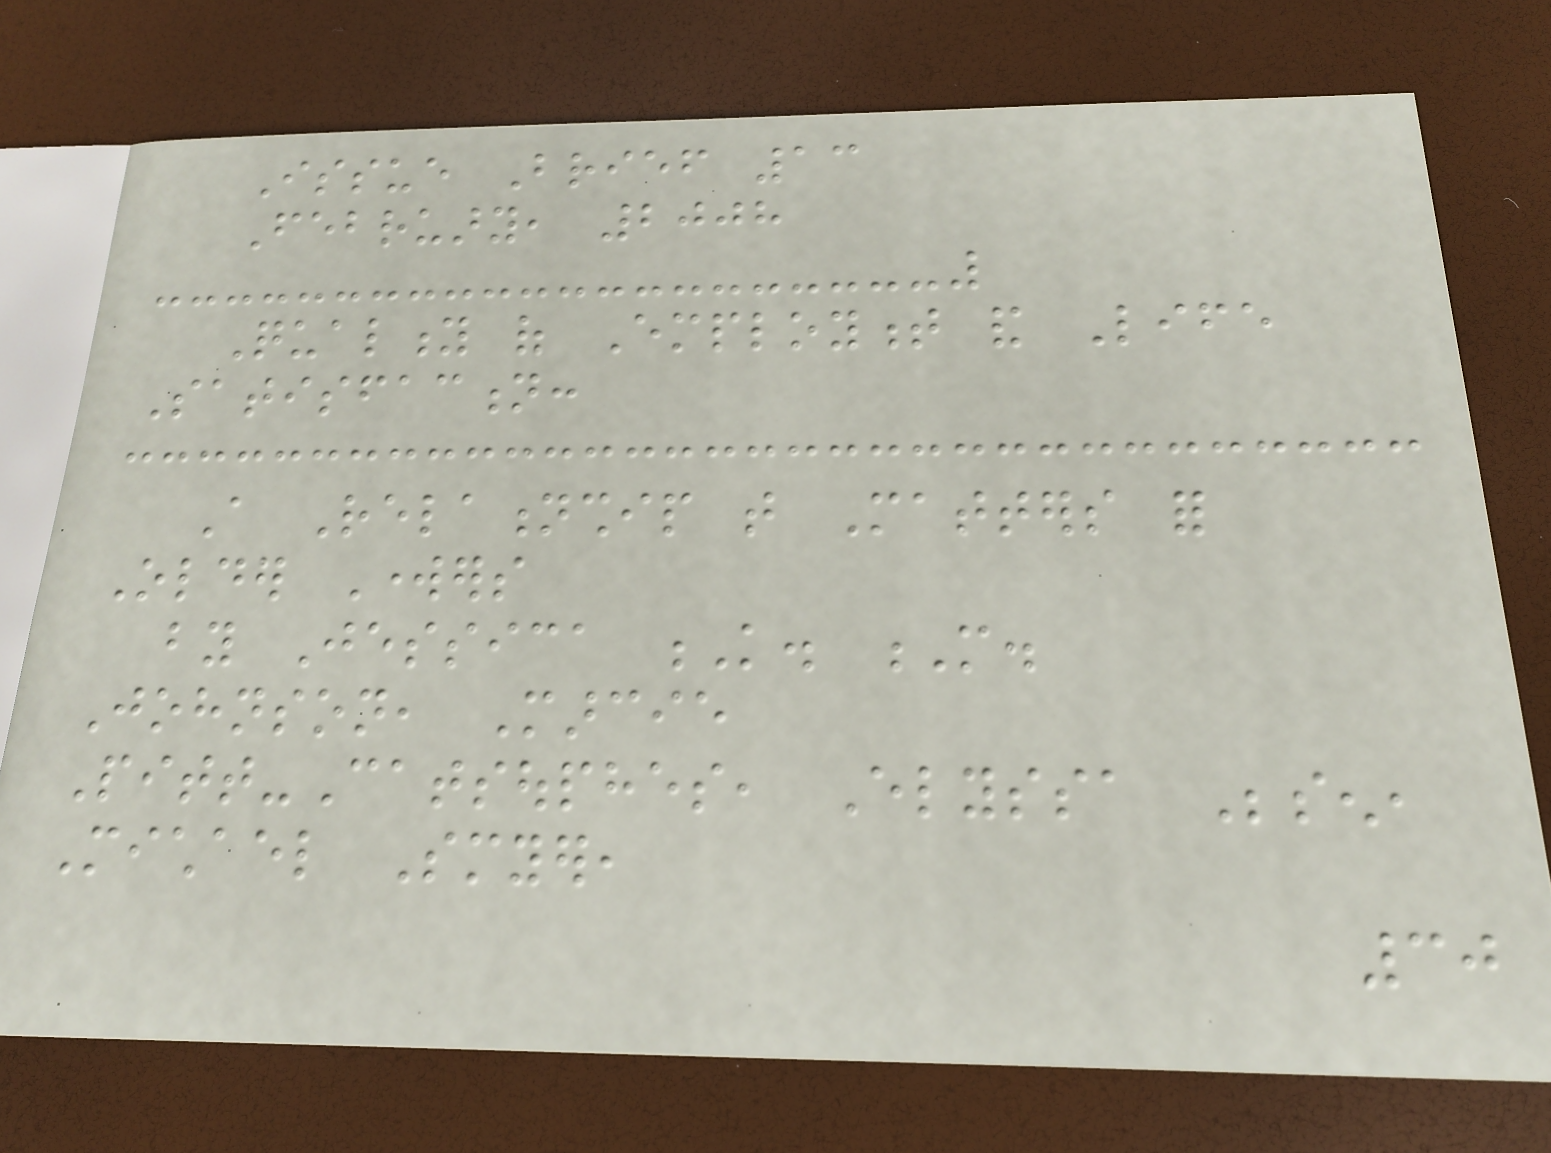Issue Brief 13
February, 2008
Quality of Employment and Life
Satisfaction:
A Relationship that Matters for
Older Workers
by Jessica K. M.
Johnson, Marcie
Pitt-Catsouphes, Elyssa Besen,
Michael Smyer,
30
